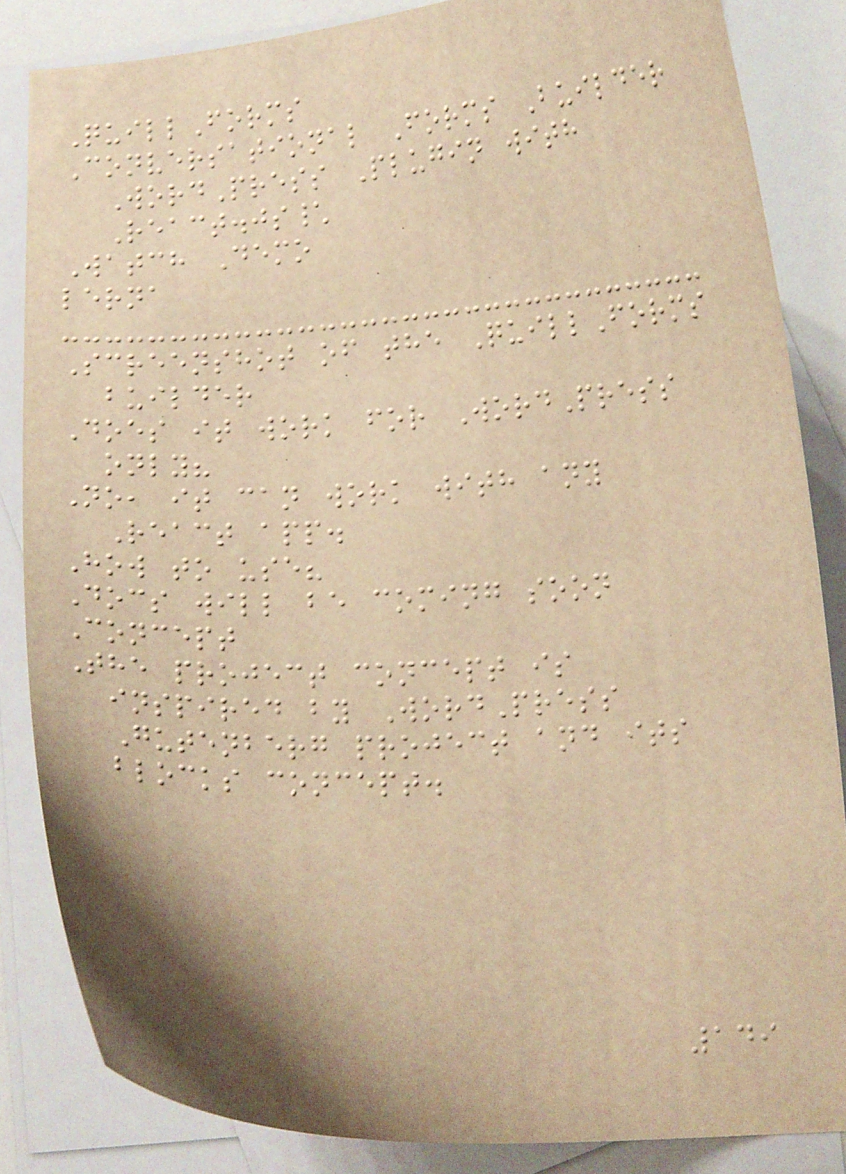QuillForms
Conversational Forms Builder
WordPress Plugin with
React.js\
Watch Demo
lerna
Screenshot of the QuillForms
builder
Does it work for WordPress
only?
No, it can work with any
React app.
How to use?
Docs will be coming soon
Concept
The project concept is
inspired by WordPress
Gutenberg project and its
blocks concept.
149
